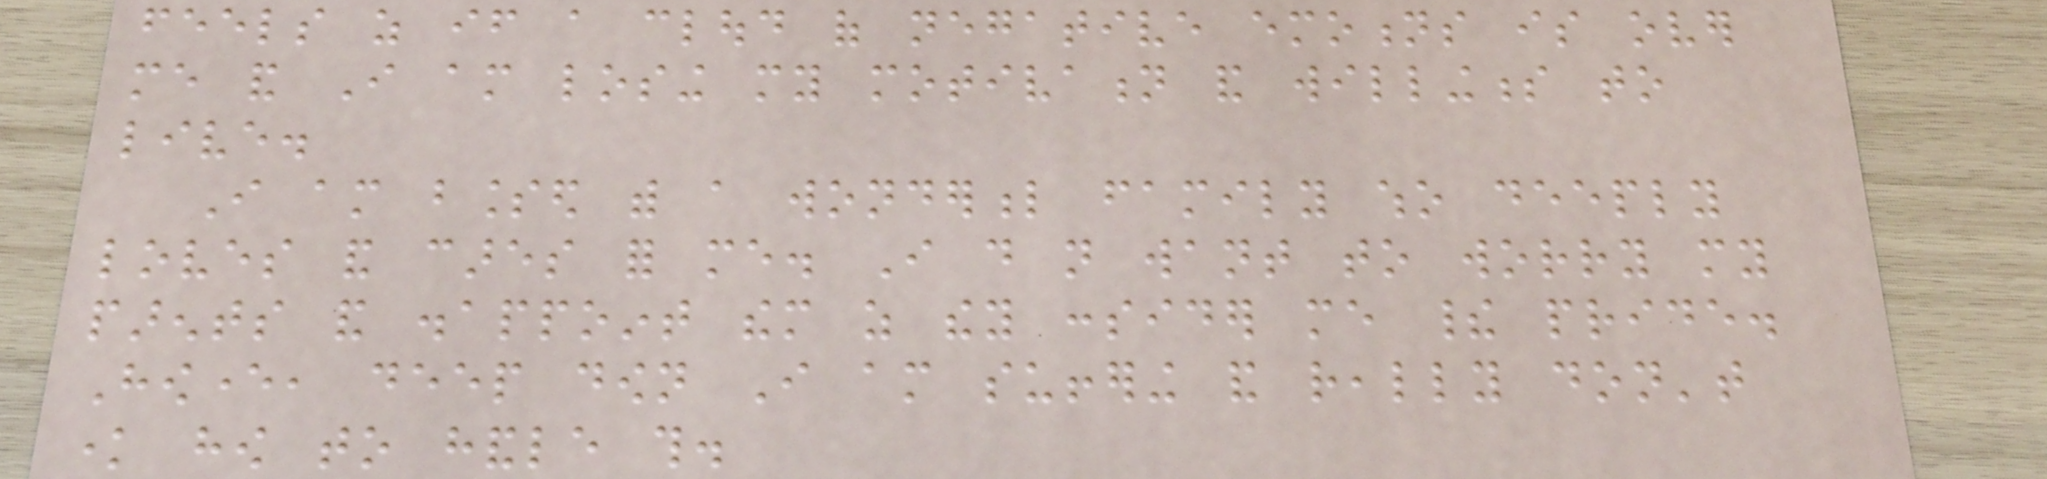feels as if a cloud of negative emotions is over
me and I am losing my motivation and willingness to
live.
I am blessed with a wonderful family who deeply
loves and cares for me. I do not want to worry my
parents and disappoint them as they consider me their pride.
However, deep down I am suffering and really don't
know how to handle this.
